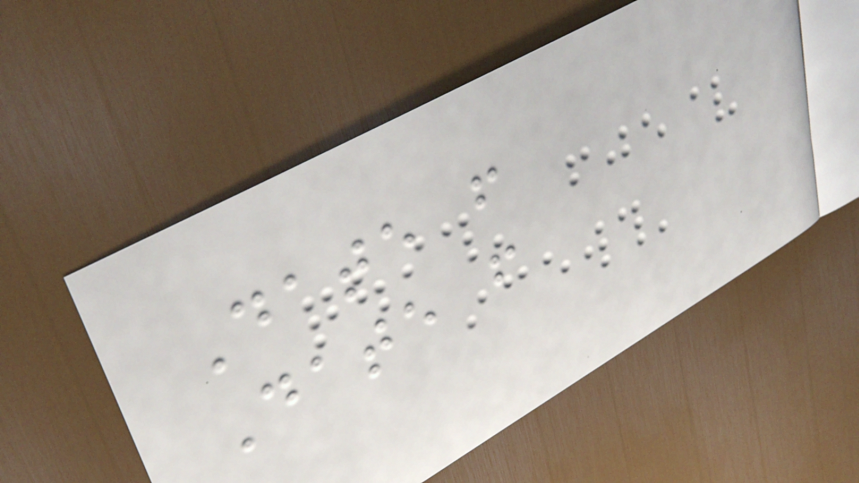Date from
Date from
